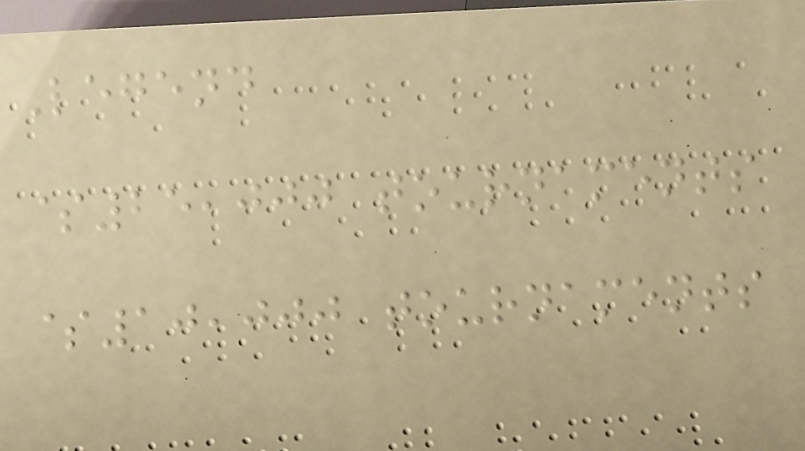Legend
$25,000 tournaments
$10,000 tournaments
